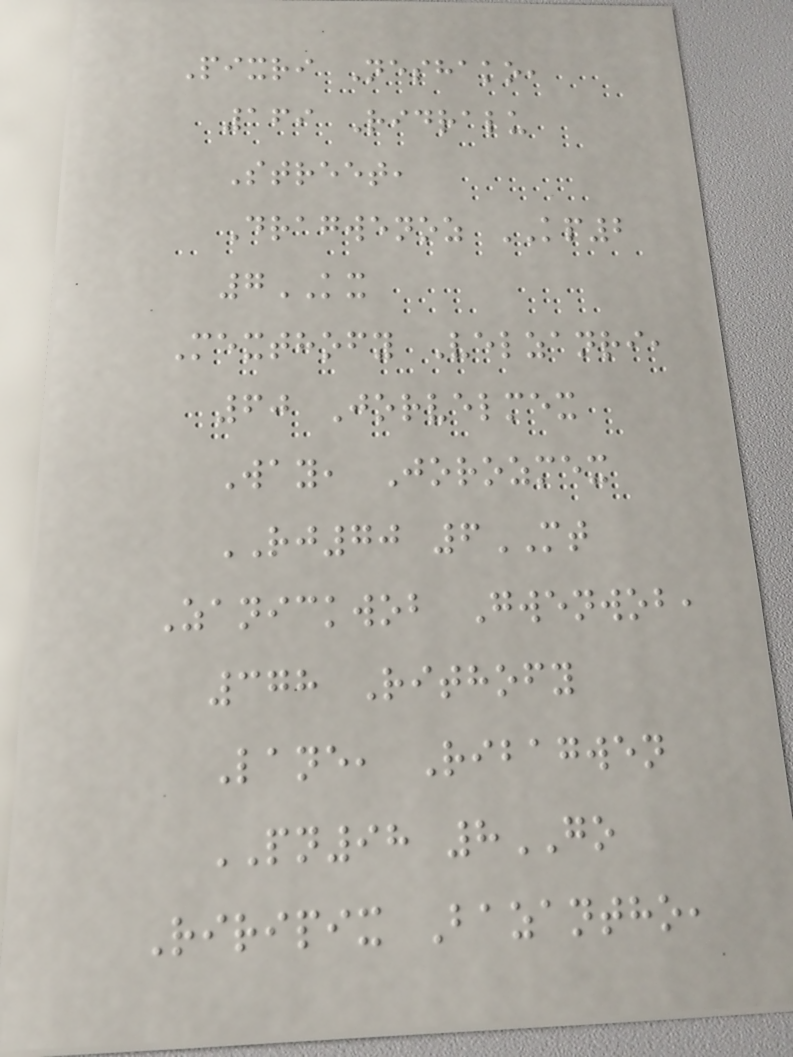Pixri Neshako,
169 Ridralu
Street,
Dragwenoz KP2
7KX
Mexthofy Velzanri,
60 Jorvelmex
Way, Jorozmex
RJ70 6MT
Zanickwob Gwenwob,
378 Rithofy
Lane, Ribagwen
PN98 8GO
Riripix Bazantho,
